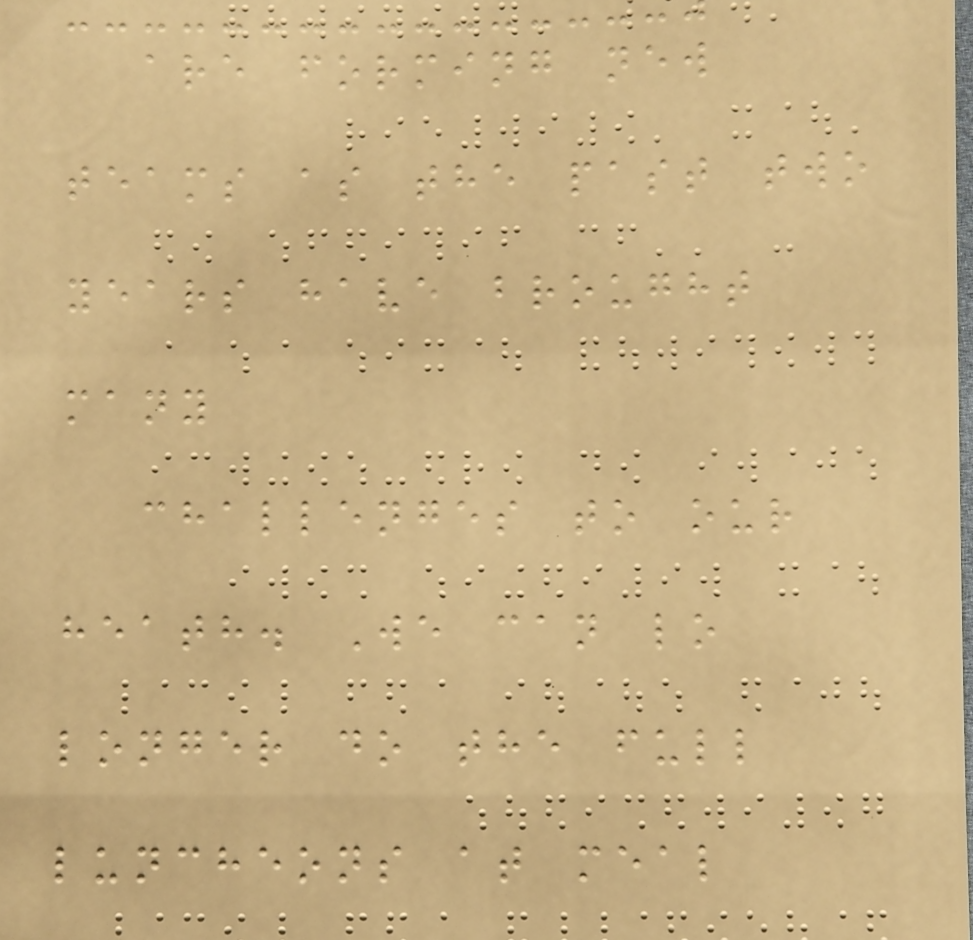are forming new
teams as the past two
years have brought
many
challenges to our
heath. We can lo
longer do the full
luncheons at meal
